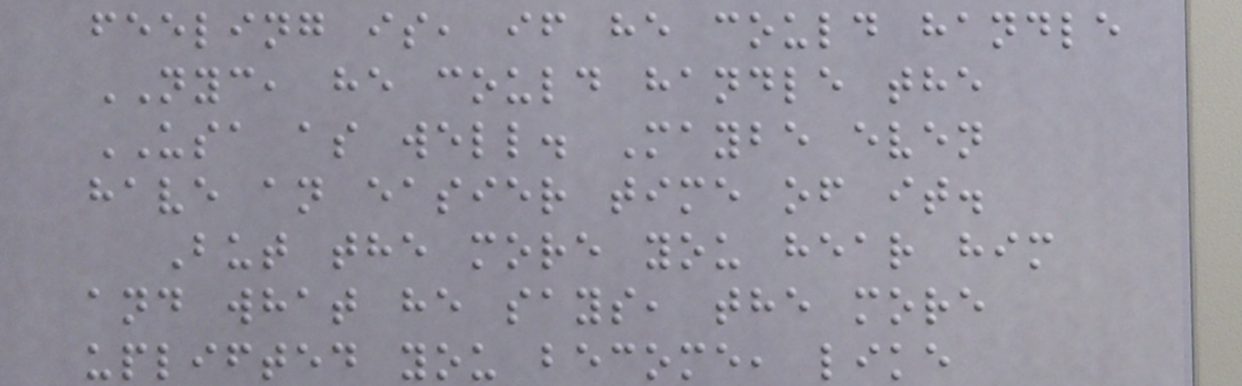feeling is, if he could handle
NYC, he could handle the
USA as well. Maybe even
have an easier time of it.
But the more you hear him
and what he says, the more
uplifted you become, like
